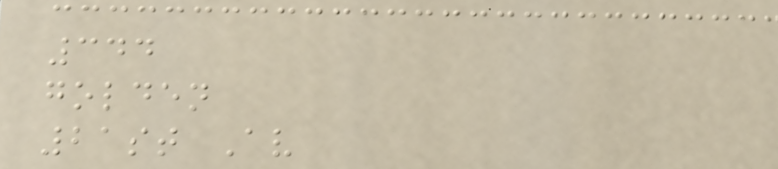344
golden
21st Av
